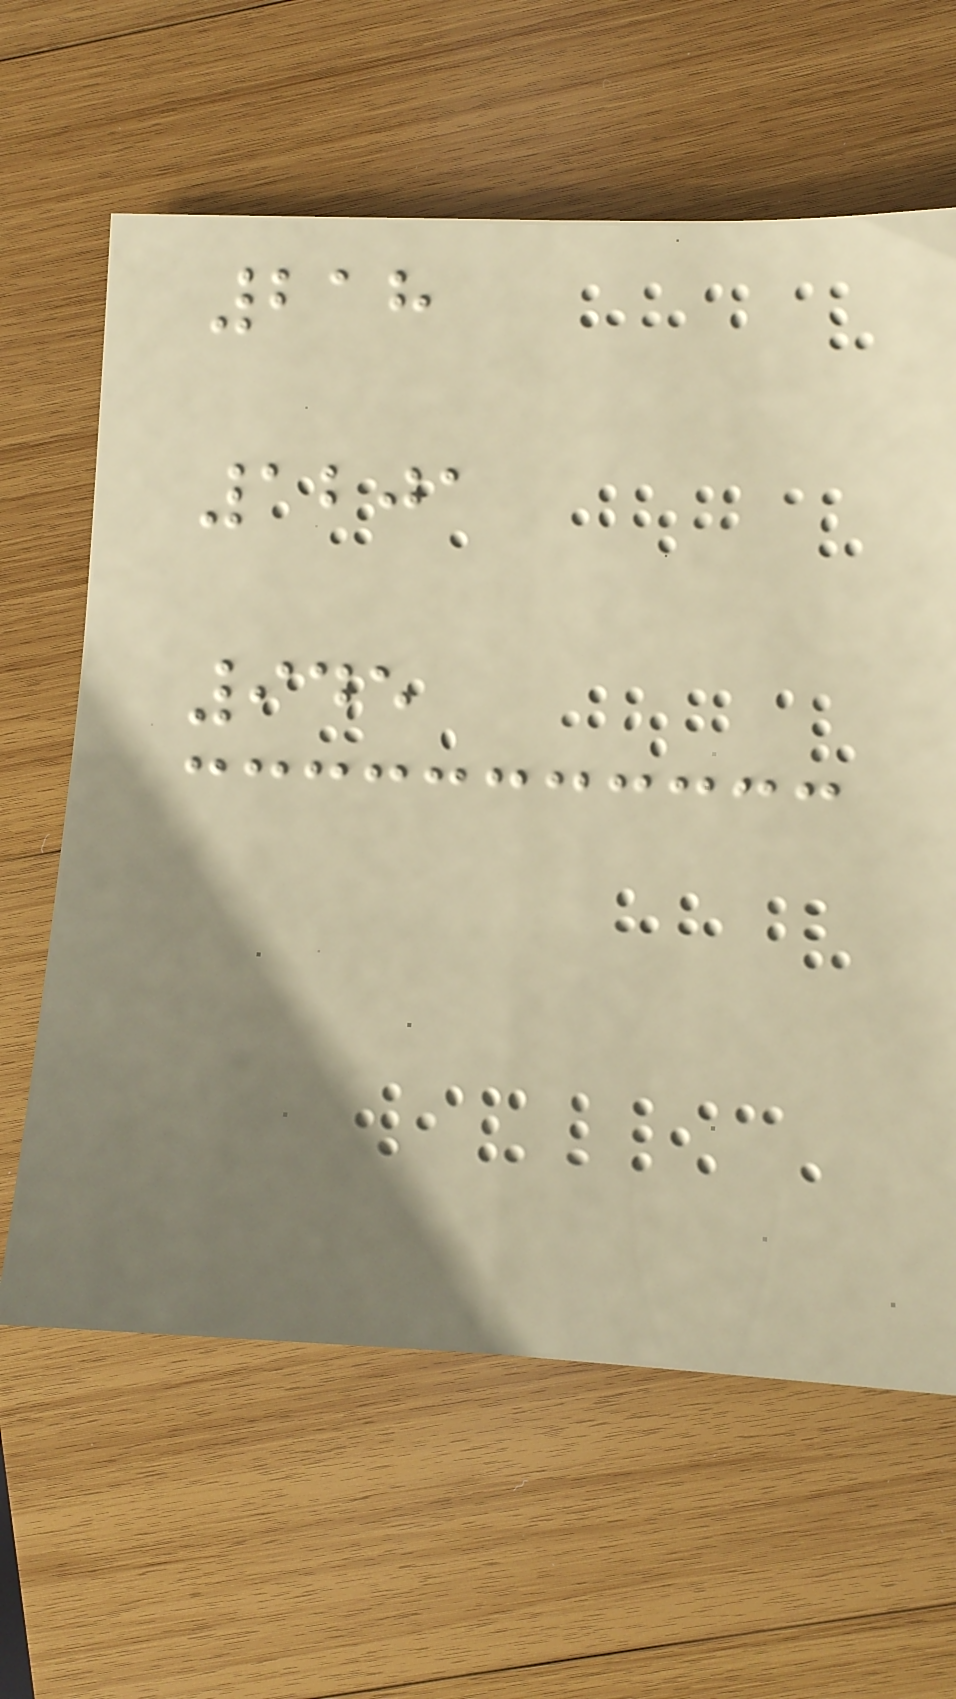218
1201
945
